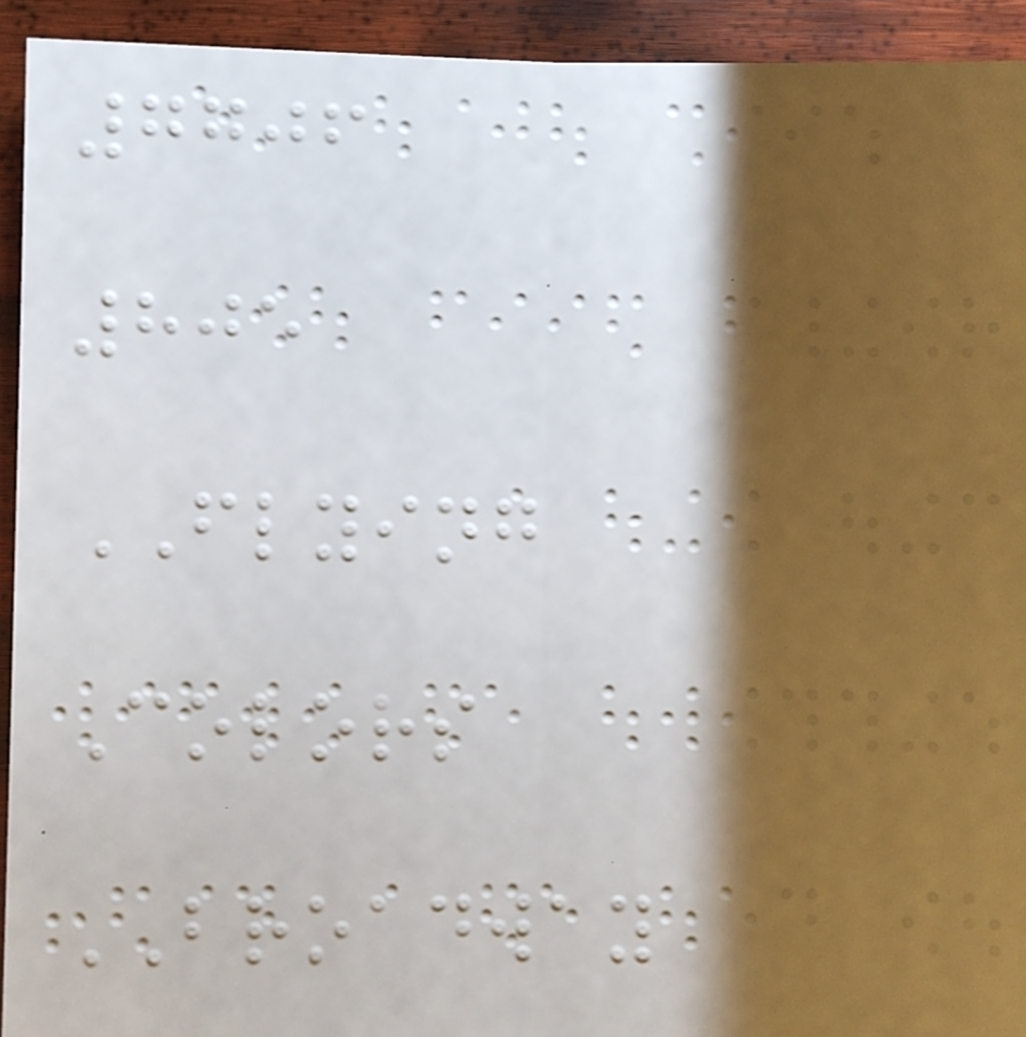7706
805
FLYING
Colors
BROADWAY
